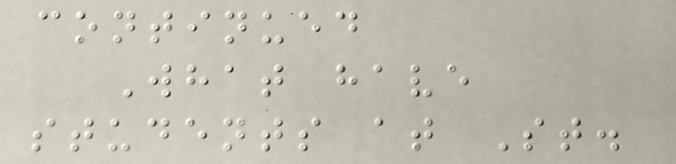continued
What have
students at St.
